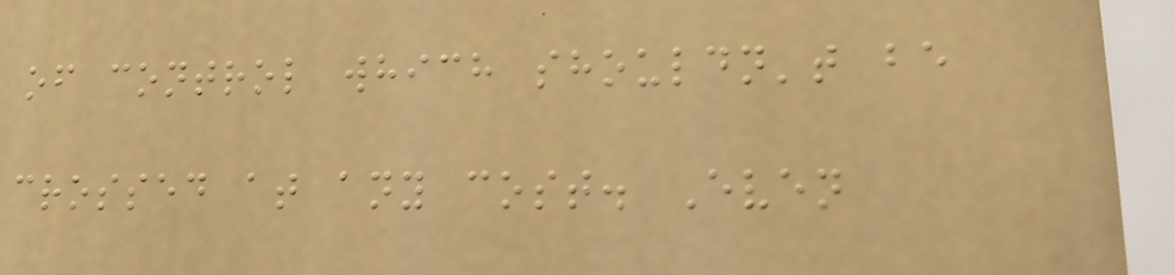of control which shouldn't be
crossed at any cost. Even
